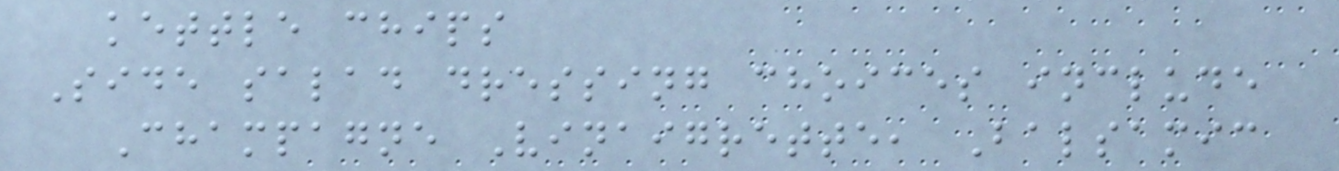kettle chips
Side salad dressing choices include
Champagne Vinaigrette, Balsamic
